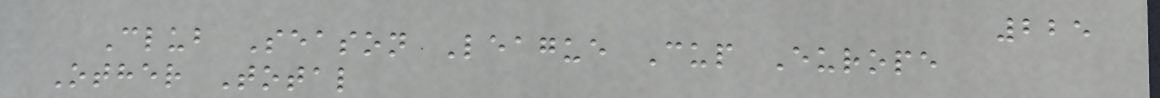225
Club Season League Cup Europe
Other Total
